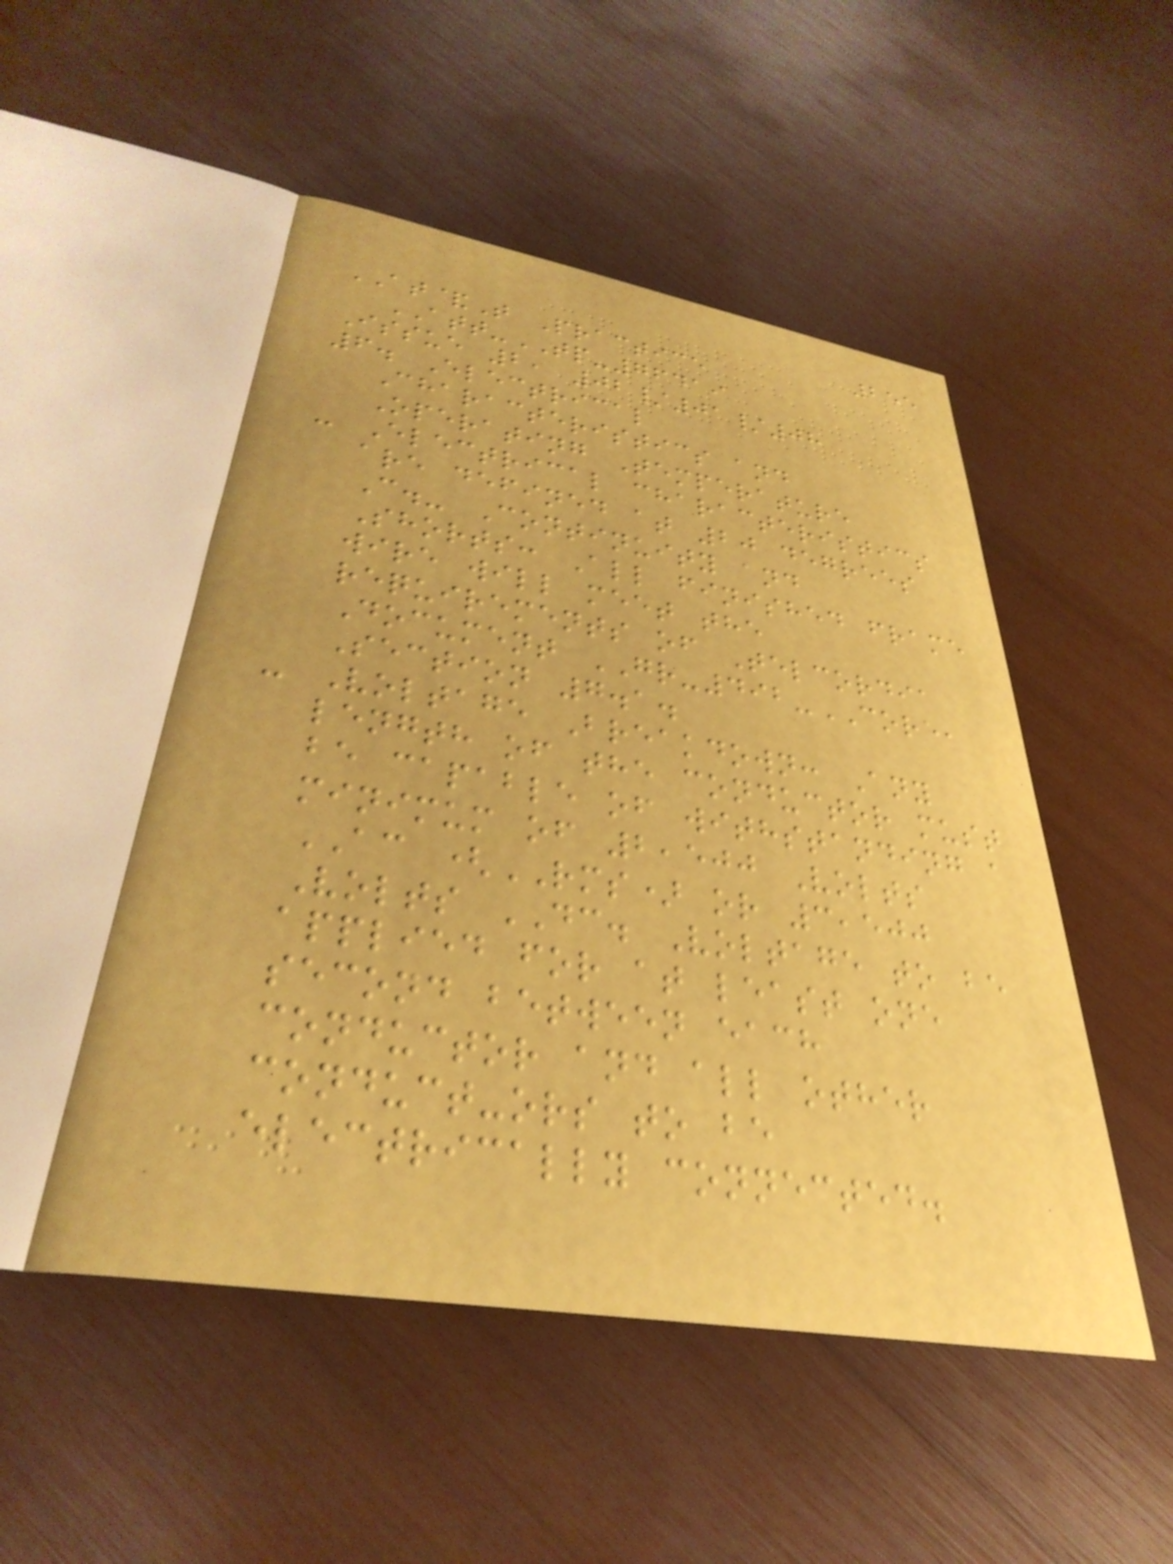255
AT&T Practice
ATT-TP-76419
Issue 2, 02/01/08
6. Electrical
Characteristics and
Operating Temperature
- Electrical characteristics
are defined at 20 degrees
C.- Continuity and
Shorts: All finished frame
wire will meet the
requirements of Telcordia
Document GR-492-CORE,
Section 7.1.
- Voltage Breakdown: Any
length of the conductor must
be capable of withstanding a
minimum of 2,500 Volts
AC (RMS) or 3,500
Volts DC. Voltage to be
applied for at least one
second between each
conductor and all other
conduct-ors to be
electrically connected.
